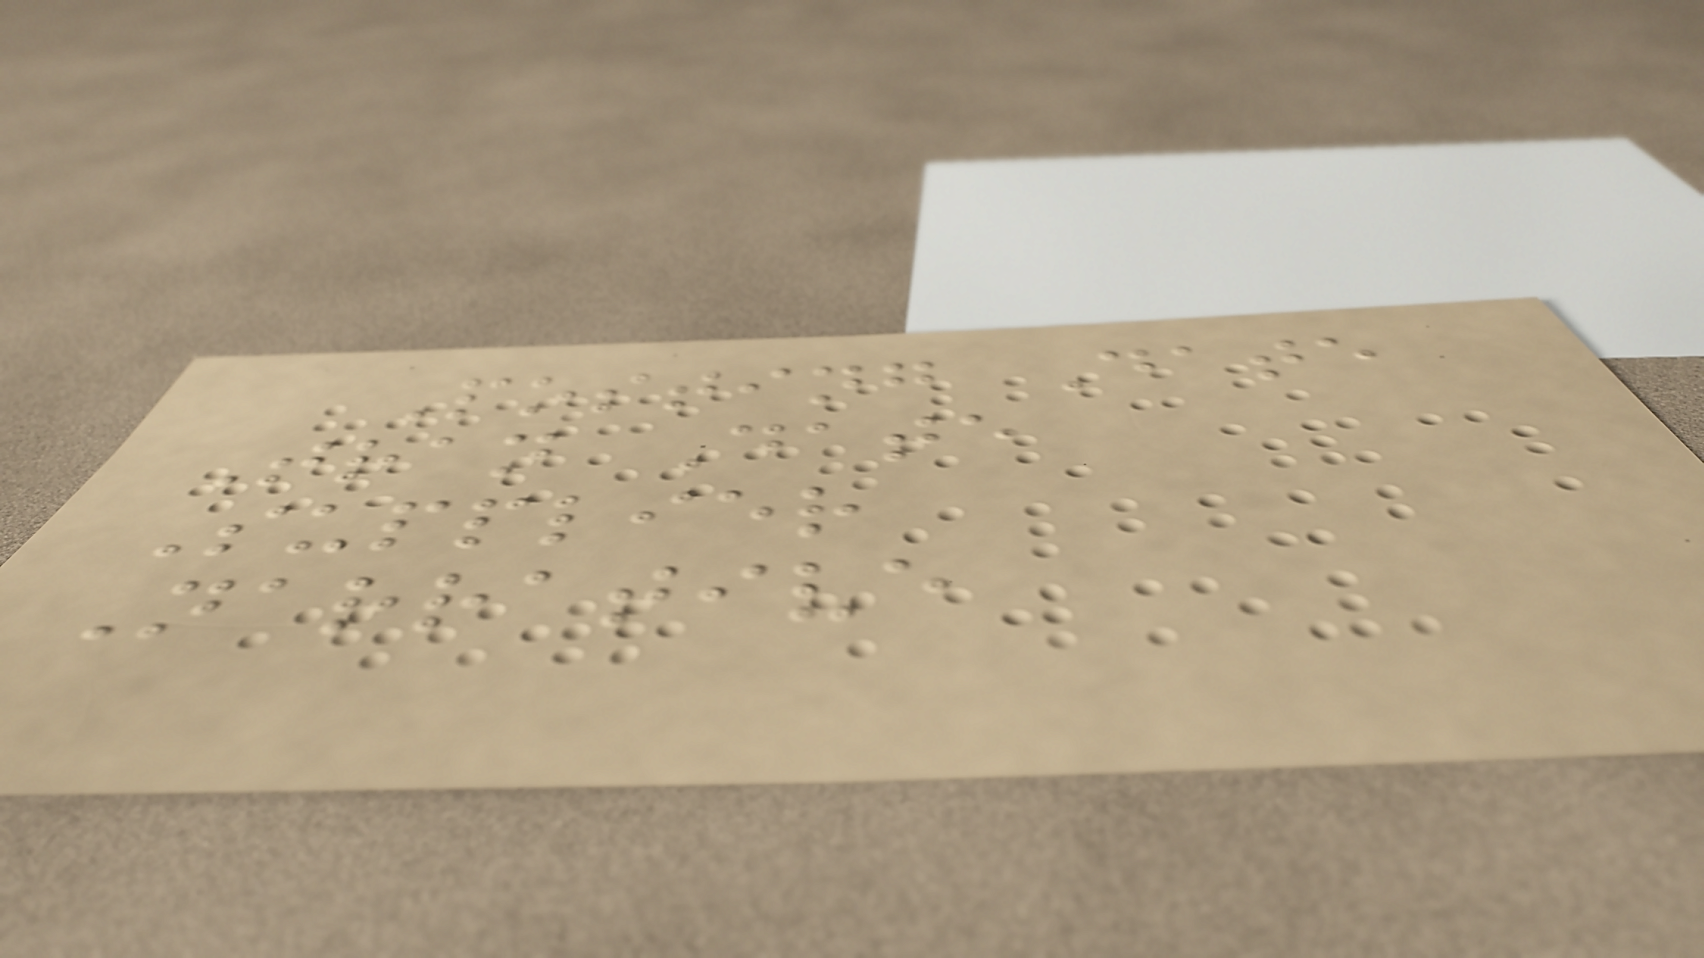Posting Date
Tran Date
Supplier
Narrative
